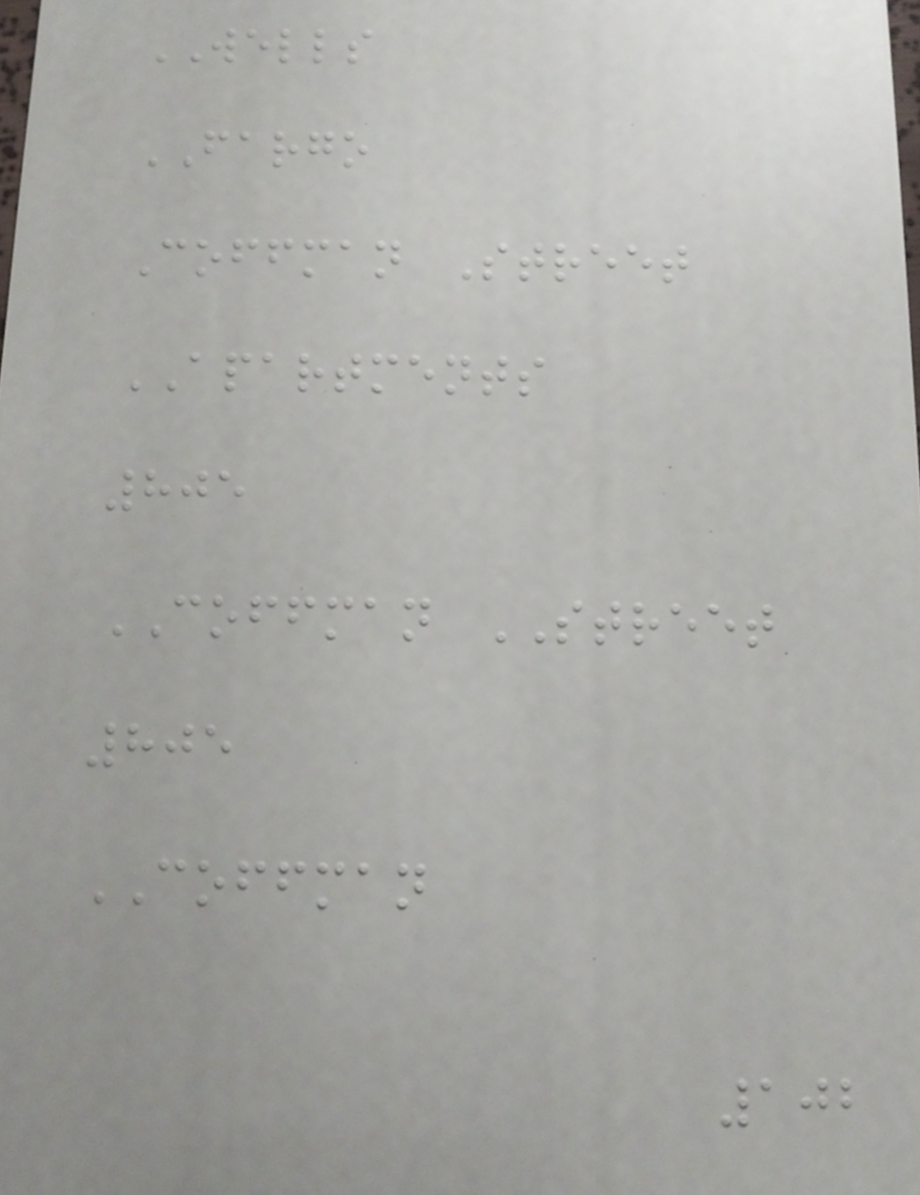WELLS
FARGO
Coffman Street
APARTMENTS
805
COFFMAN STREET
805
COFFMAN
102
